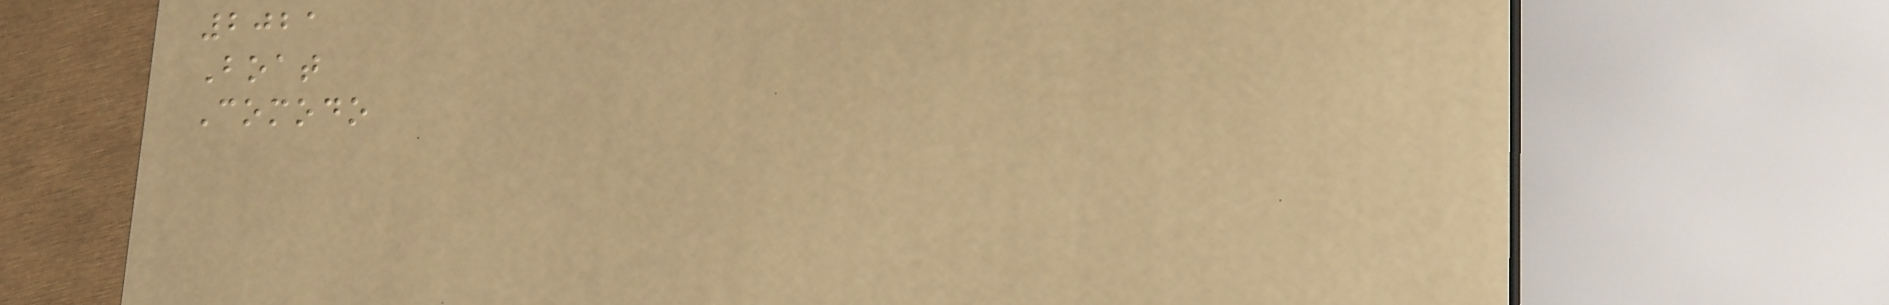2021
Boat
Comodo
